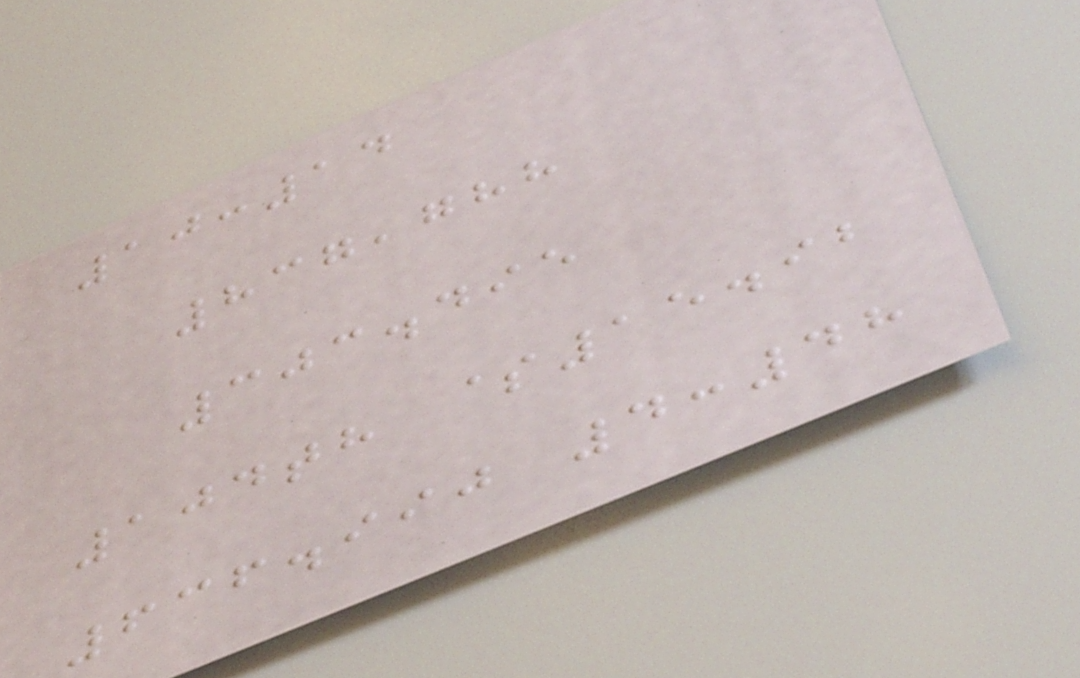10:14
837,788
303.495
104th $15.92
636.990 4:48
